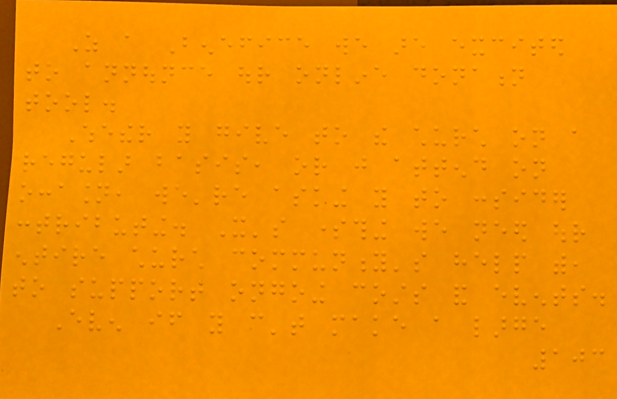As a Benefice we are excited
to announce our online donation
tool.
Whether you give to the church on a
regular basis, or just attend on
occasion, we're asking you to consider
contributing. It's something we need our
entire church community's help with,
to support ongoing costs and events.
Even if you can't make a large
103
